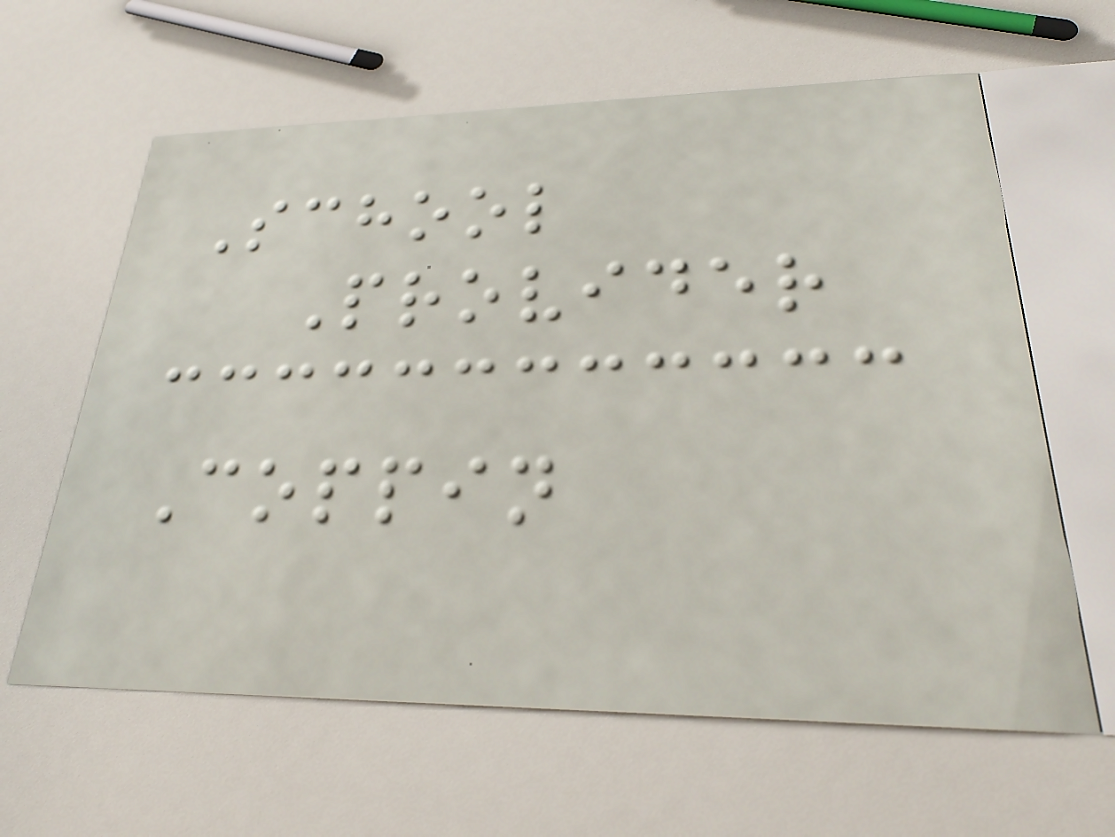School
Provider
Coppin
